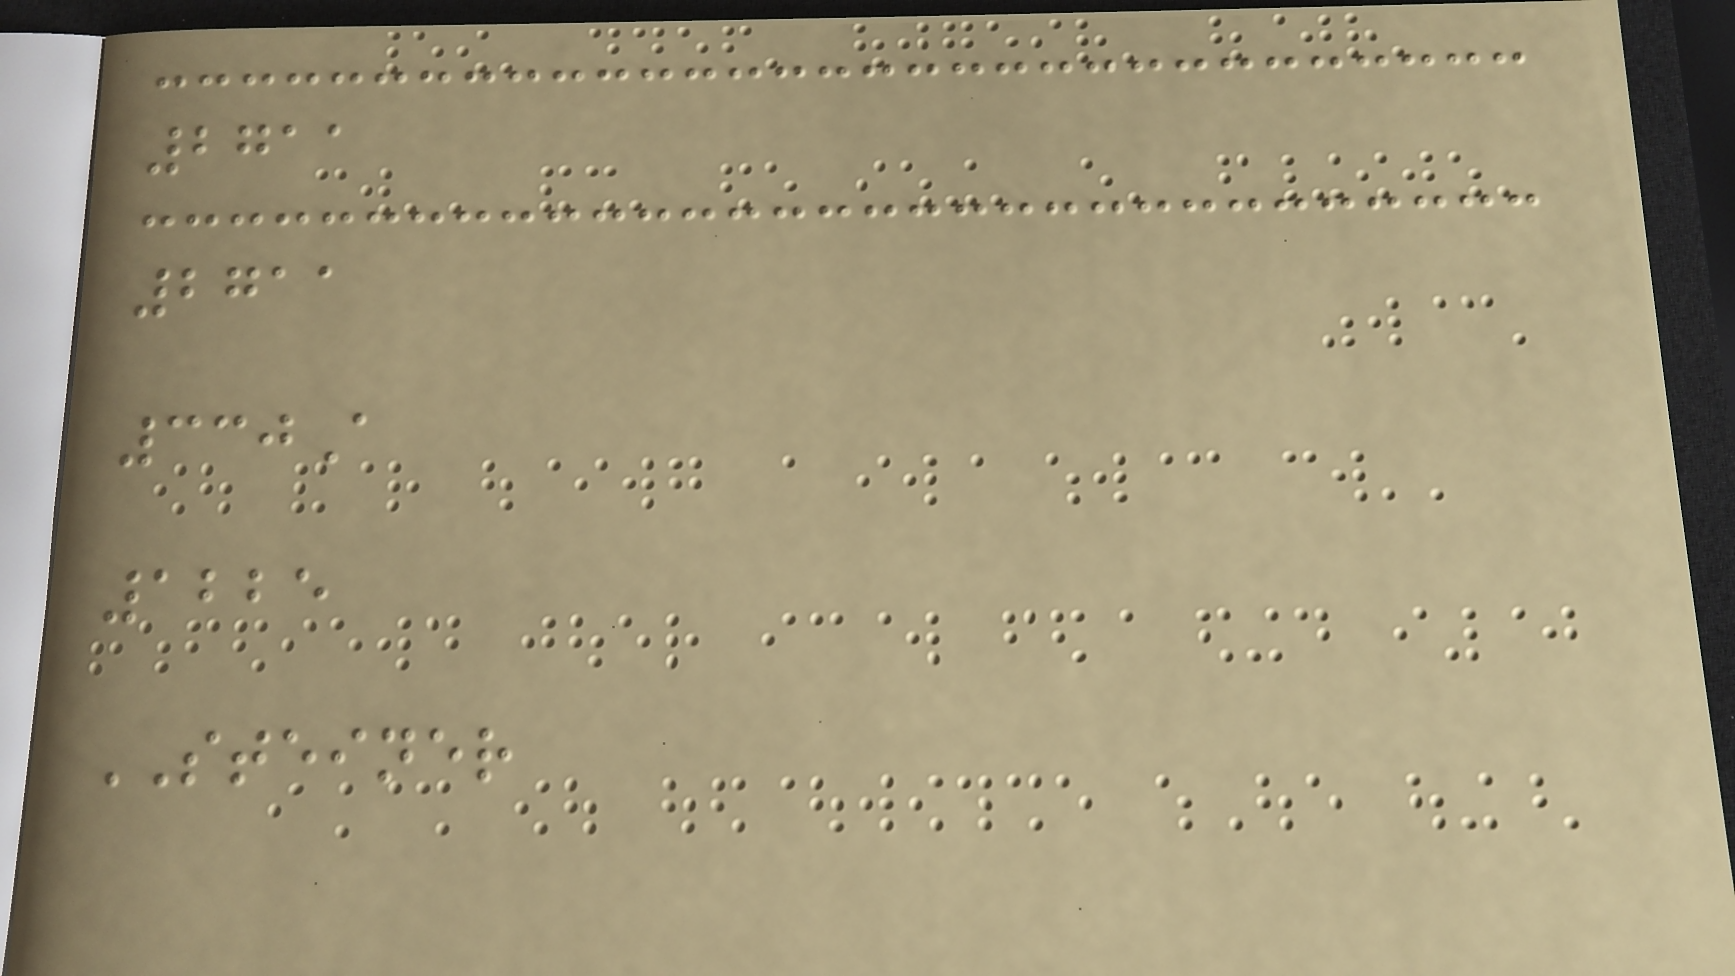2711
2711
330A
1225
STEINER
